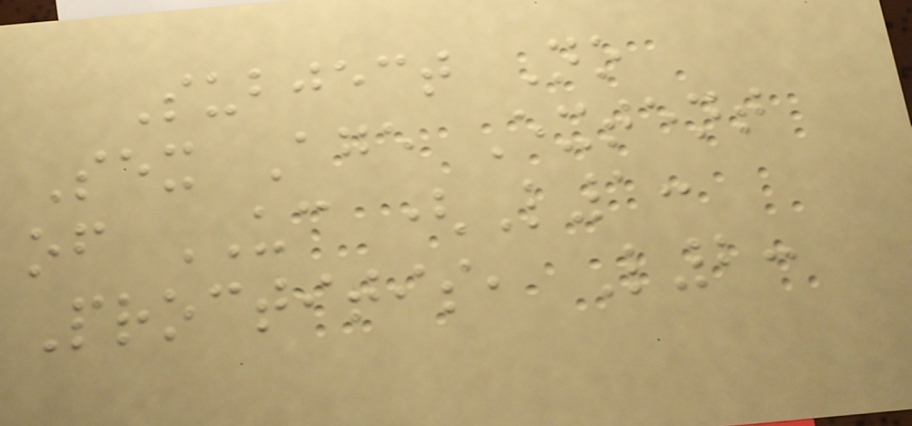Subject No
Sex Age Extent
of UC (L1:
Proctitis, L2:
